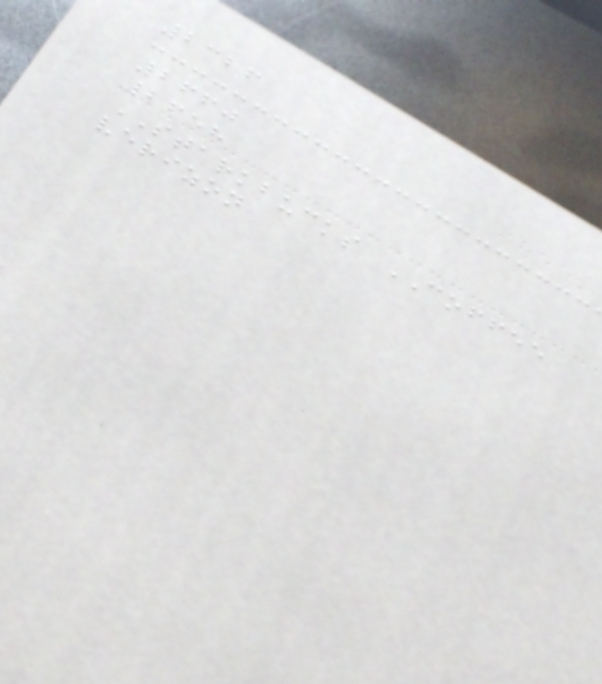2326
2660
2658
STARKBUCKS COFFEE
verizon
